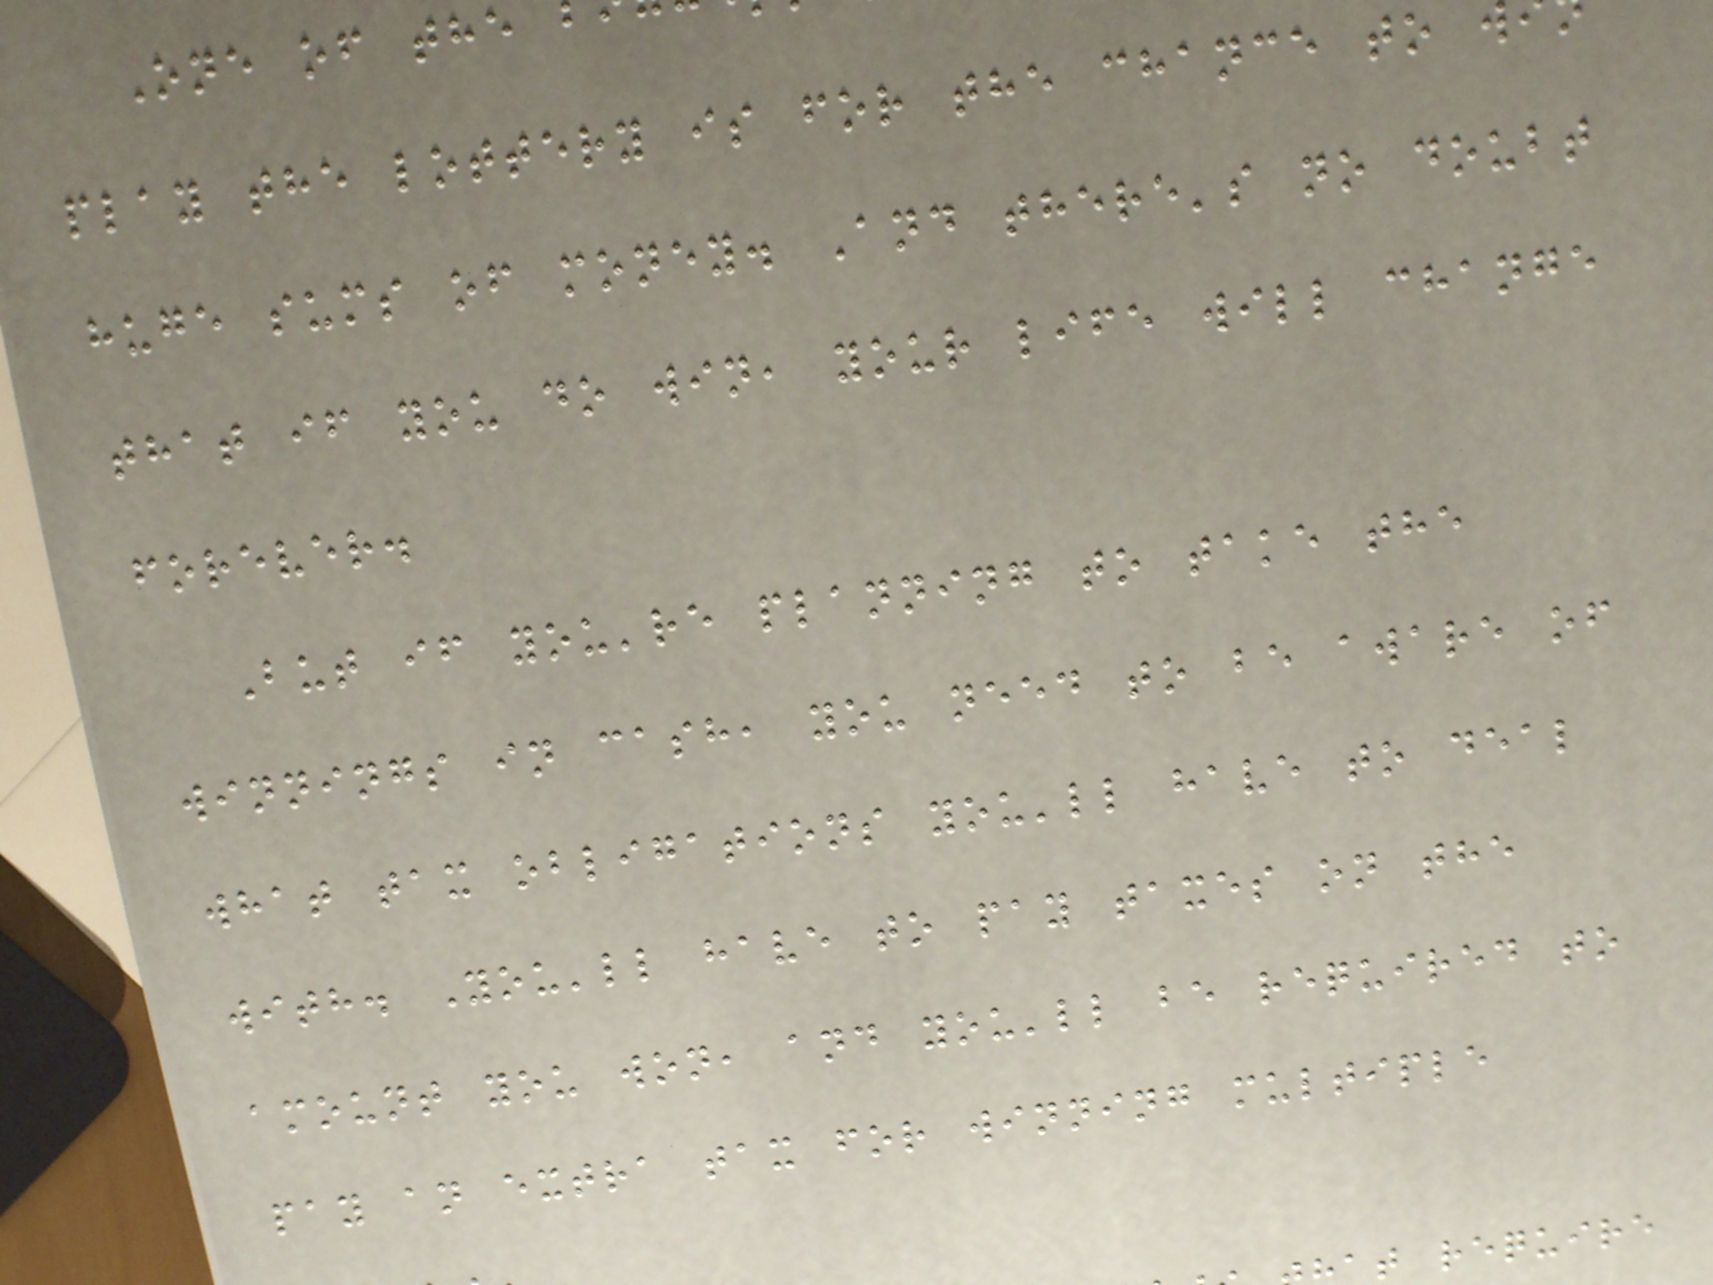One of the
play the lottery is for the chance to w
huge sums of money. And there's no doubt
that if you do win, your life will change
forever.
But if you're planning to take the
winnings in cash, you need to be aware of
what tax obligations you'll have to deal
with. You'll have to pay taxes on the
amount you won, and you'll be required to
pay an extra tax for winning multiple
at require
